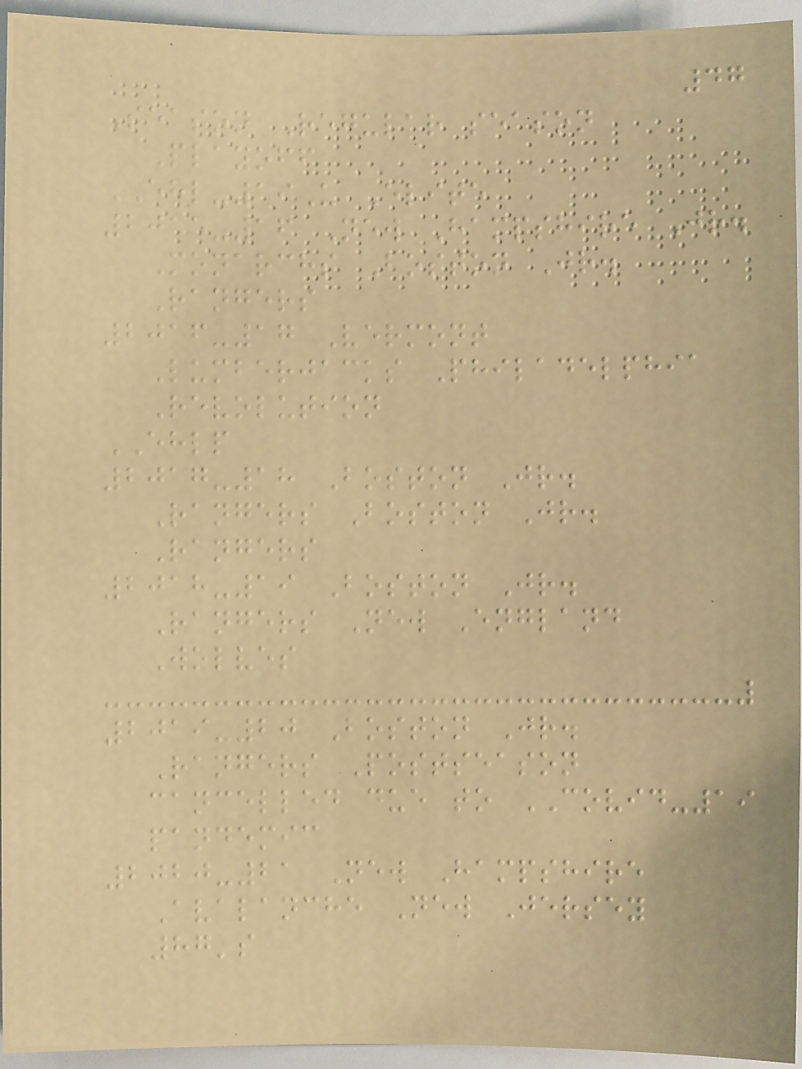47
Season Regular season
Playoff
EHL-19U Elite
2015-16 New Hampshire Jr.
Monarchs Boston Jr.
Rangers
2016-17 Vermont
Lumberjacks Philadelphia
Revolution
EHLP
2017-18 Boston Jr.
Rangers Boston Jr.
Rangers
2018-19 Boston Jr.
Rangers New England
Wolves
2019-20 Boston Jr.
Rangers Postseason
cancelled due to COVID-19
pandemic
2020-21 New Hampshire
Avalanche New Jersey
87's
